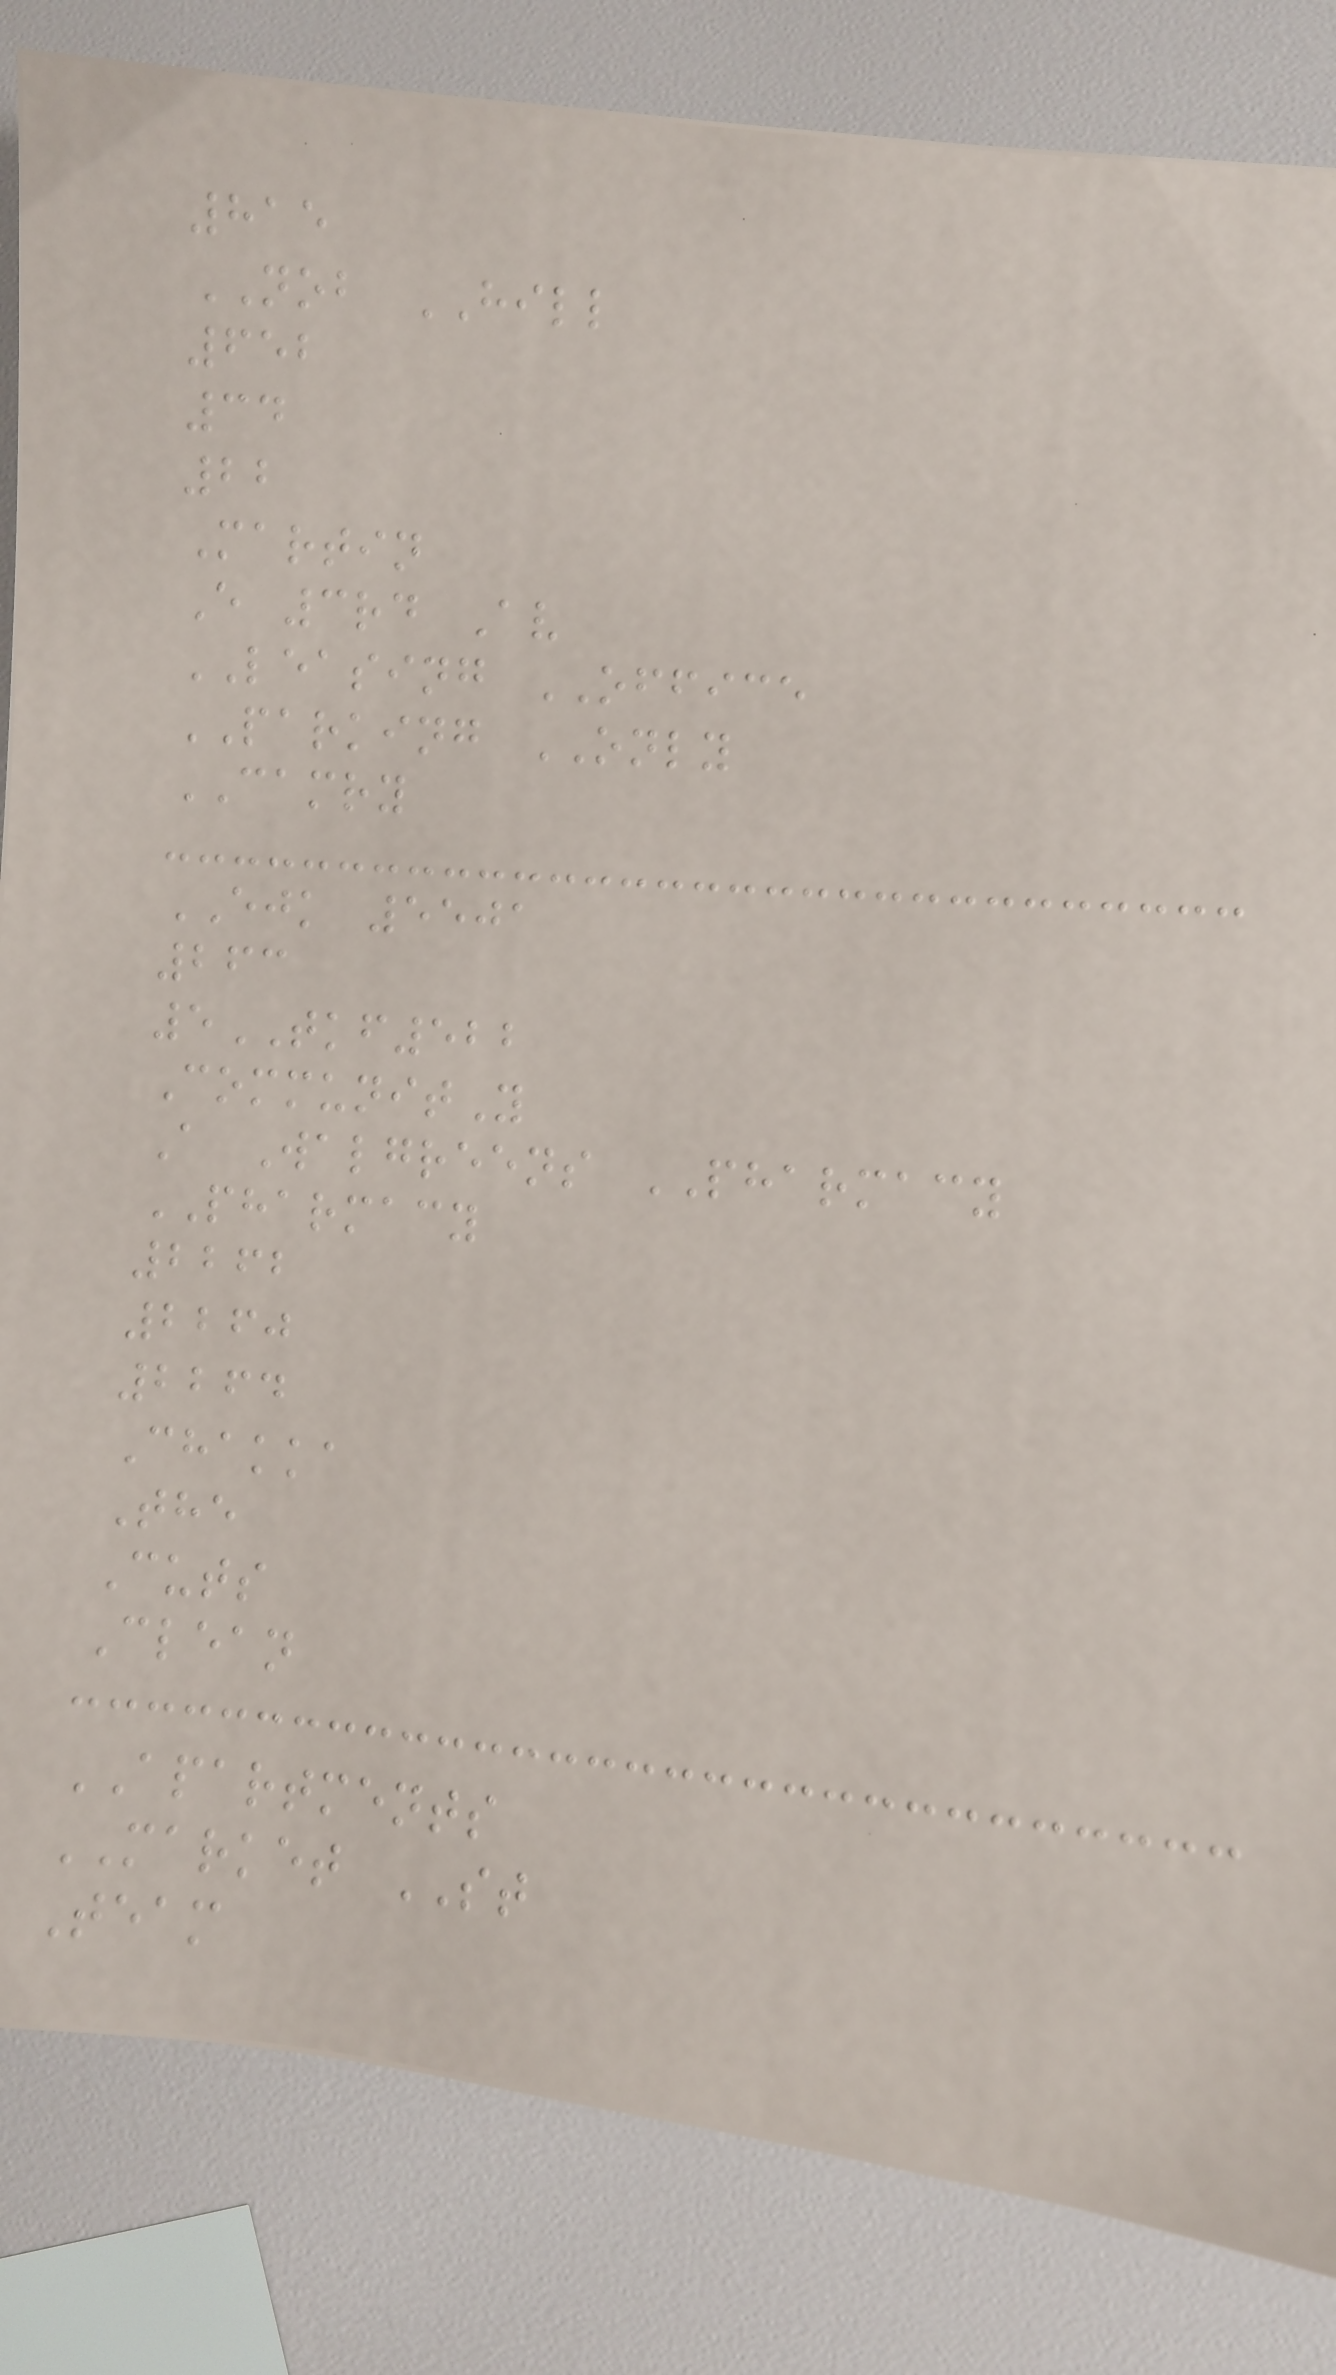815
NOB HILL
652
34
22
Martin
E 3rd Av
LEASING OFFICE
PARKING ONLY
CAMRY
EJK 5501
263
5TKF522
CommunitY
A Walgreens PHARMACY
PHARMACY
2262
2260
2264
Chakka
The
Cuts
Clean
APARTMENTS
MARKET ST
Team
